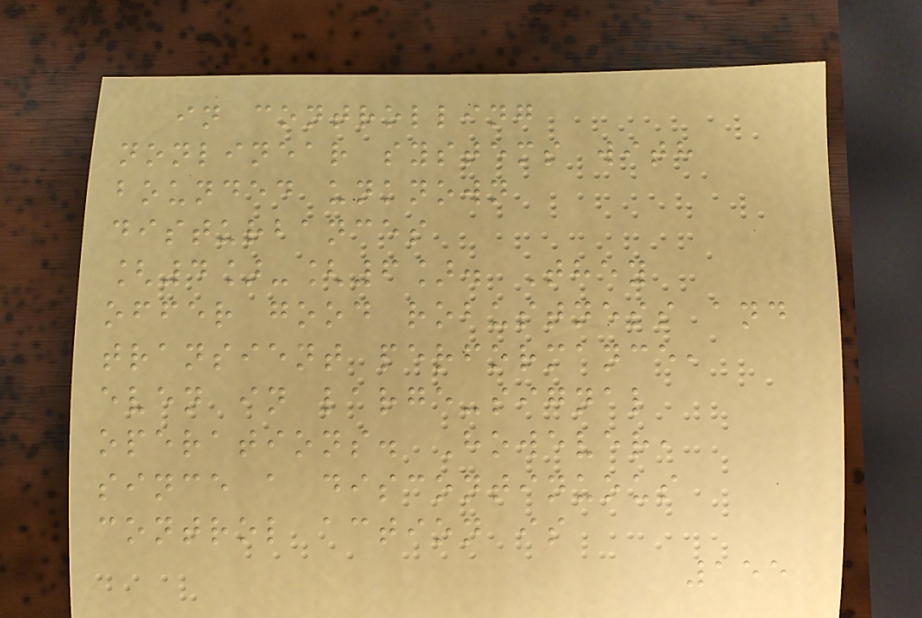in controlling
nonlinear systems with
bounded unknown
disturbances
[4]-[6]. They
offer good robustness and
transient performance,
even in large-signal
operations. However,
since a discontinuous
control action is
155
